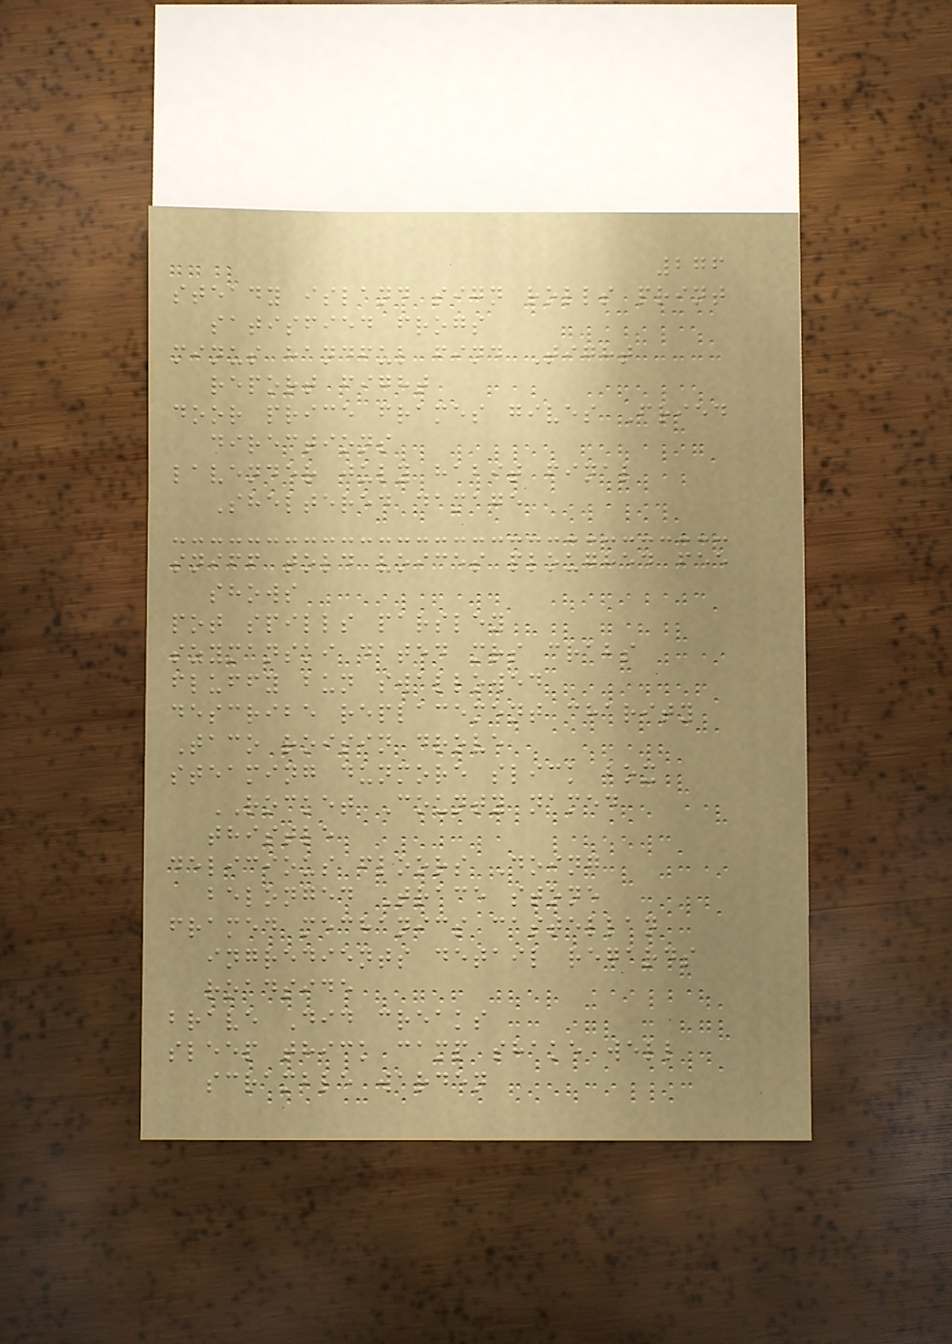276
steady island sign rolls print
satisfied frogs
minus handful find Tight
report fight
door price frames gives Fried
directions
lavender july habit final
Sheltered damage
sniff told voices ploughed fee
shows
pot spills parsley
szymanski dated mrs crabs
fluffy bun swallowed
describe replacement charity
Taco roisin drove
steaming dunmore slick box
ROCKET County named
thistle
delicious floors Doing
belonged Trace stone
framed mechanics castellan
ingredients detail regards
roadside
brave Did creaks
sleep thick camp shake well
scramble warden
